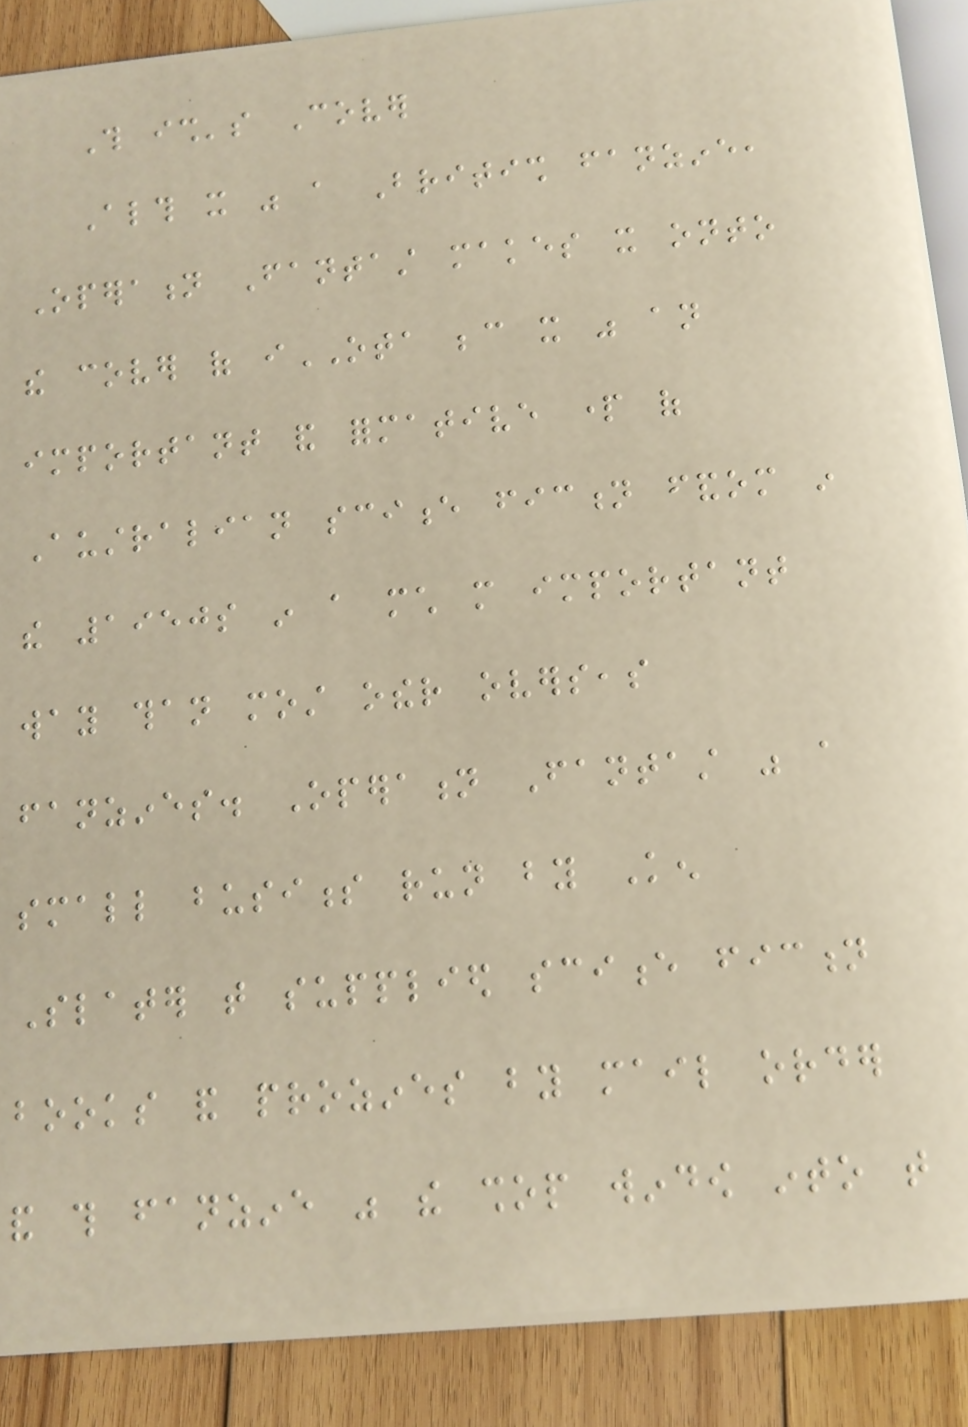This ish's Cover
Although it was a British fanzine,
Operation Fantast makes it onto
the cover of iOTA because it was an
important and formative part of
Australian science fiction fandom in
the 1950s in a much more important
way than most other overseas
fanzines. Operation Fantast was a
small business run by Ken
Slater that supplied science fiction
books and prozines by mail order
and this fanzine was the shop window into that
